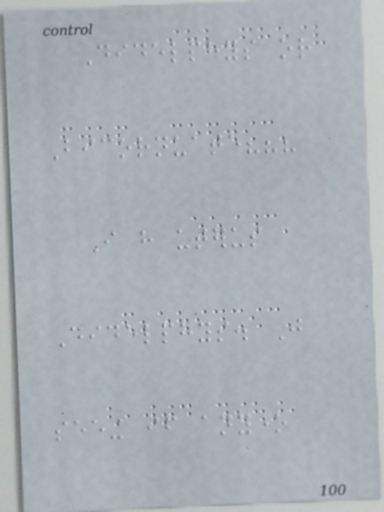Didelphys or
Bicornuate???
I have uterus
Didelphys. Just
seeing if anyone
